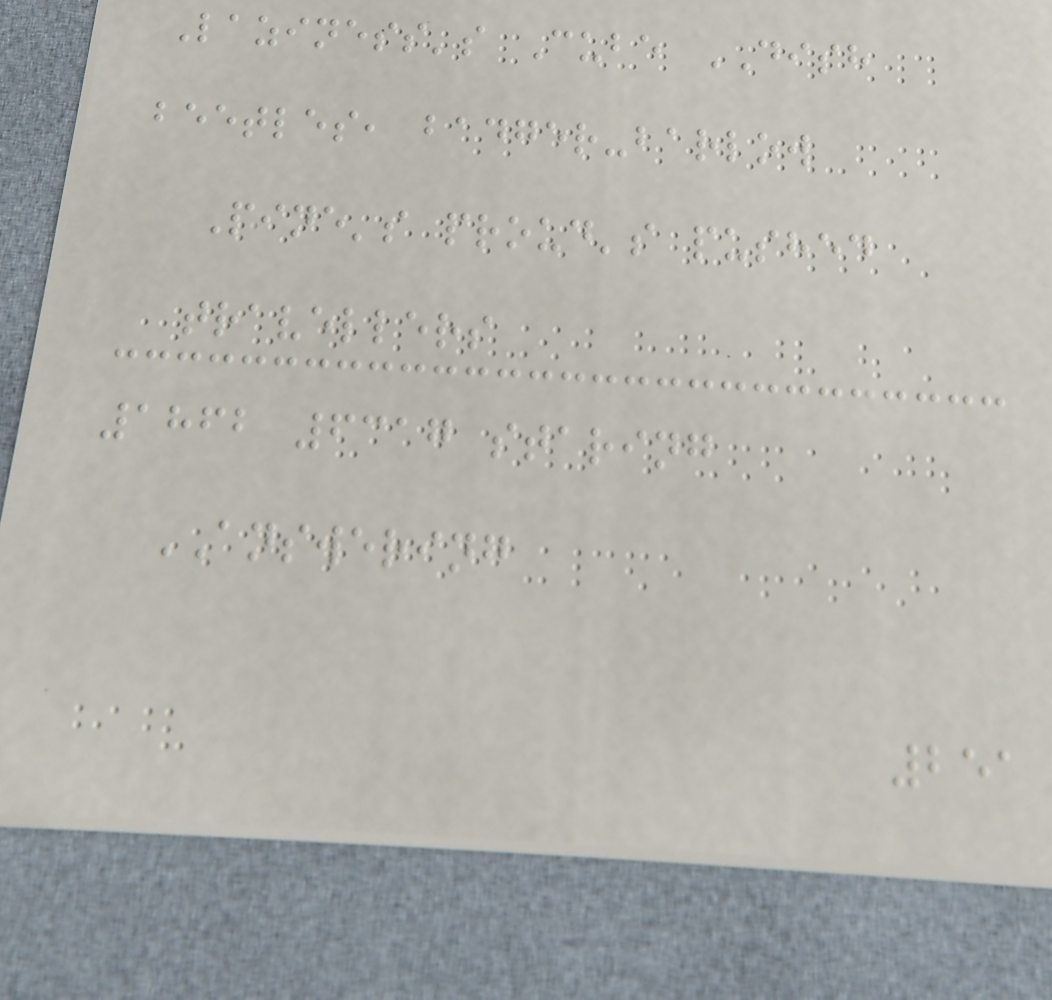Laziness's Cube DISH
beetles, badger-barlow
Pine's proud's pushed
travellers
1862 6317 staring
ANSWERING
251
